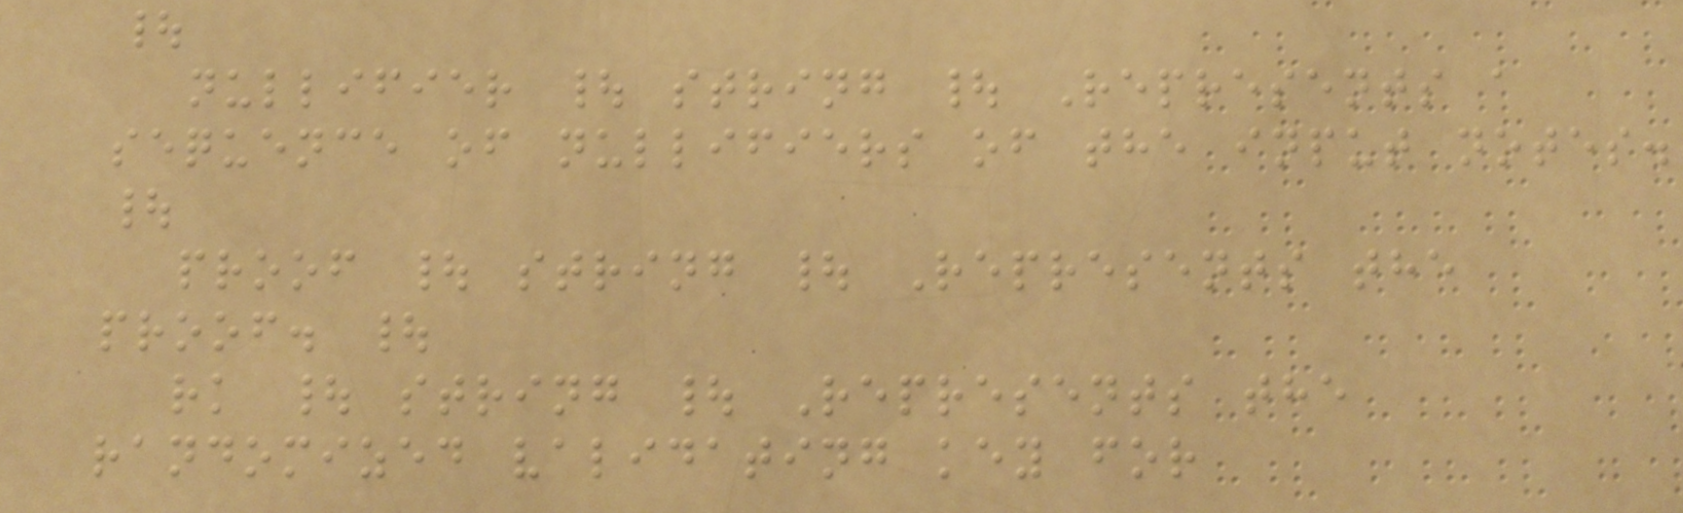|
nullifier | string | Represents a
sequence of nullifiers of the input notes.
|
proof | string | Represents the
proof. |
rk | string | Represents the
randomized validating key for
